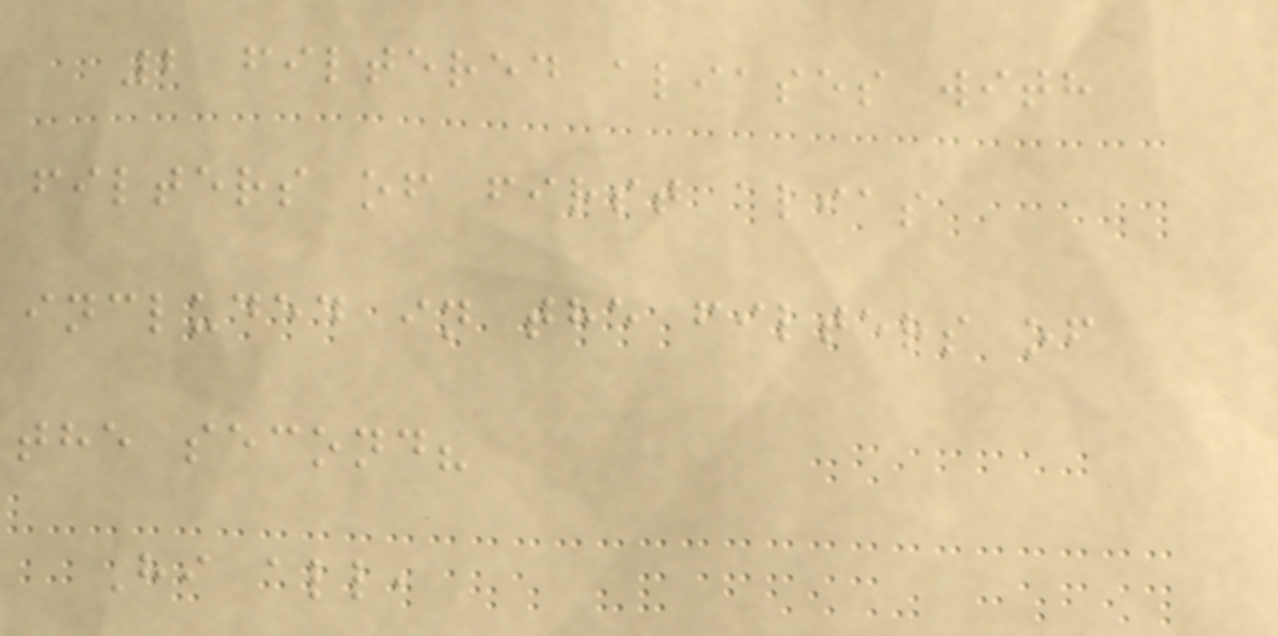2 filtered aliases with
filters of first alias
included in the filters of
the second?
Hi all,
